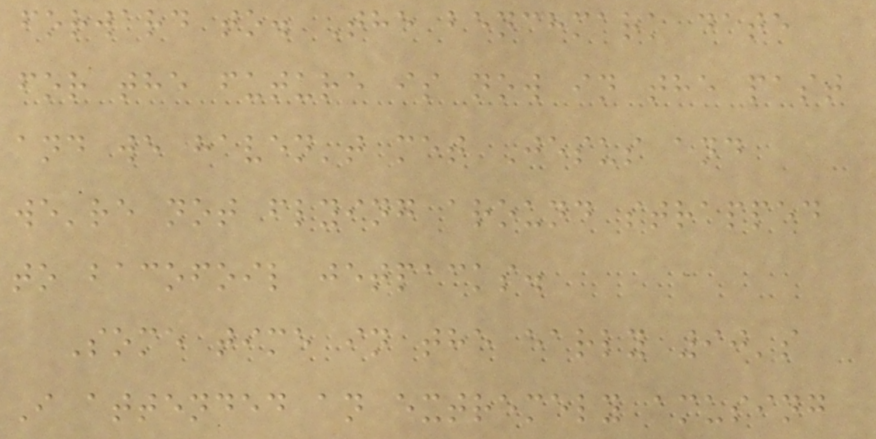forward to. The benchmark date
for the future is now in the past
and we haven't met Jesus and
we're not flying around strapped
to bacofoil jetpacks.
Some time in the early 90's
I attended an extremely amusing
